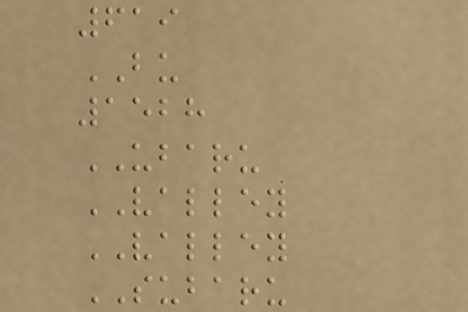619
BU
1528
UBARU
VALLEY
VALLEY
SUBARU
